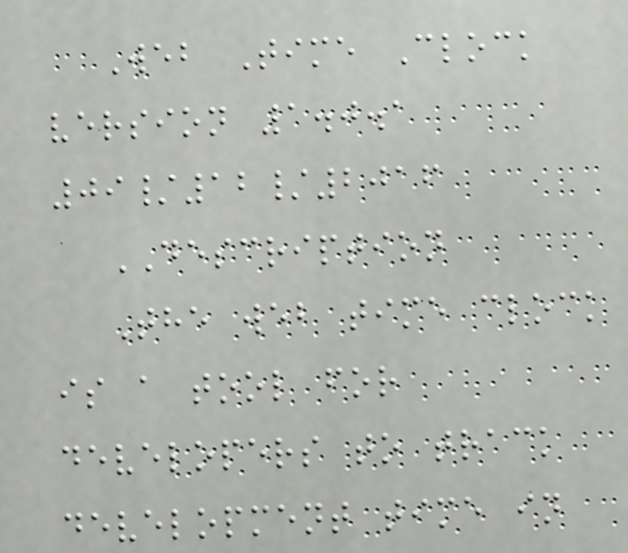Web Time Clock
version 1.0.1
09/12/2016
DESCRIPTION
The web time clock
is a tool for
developers to track
development time in
